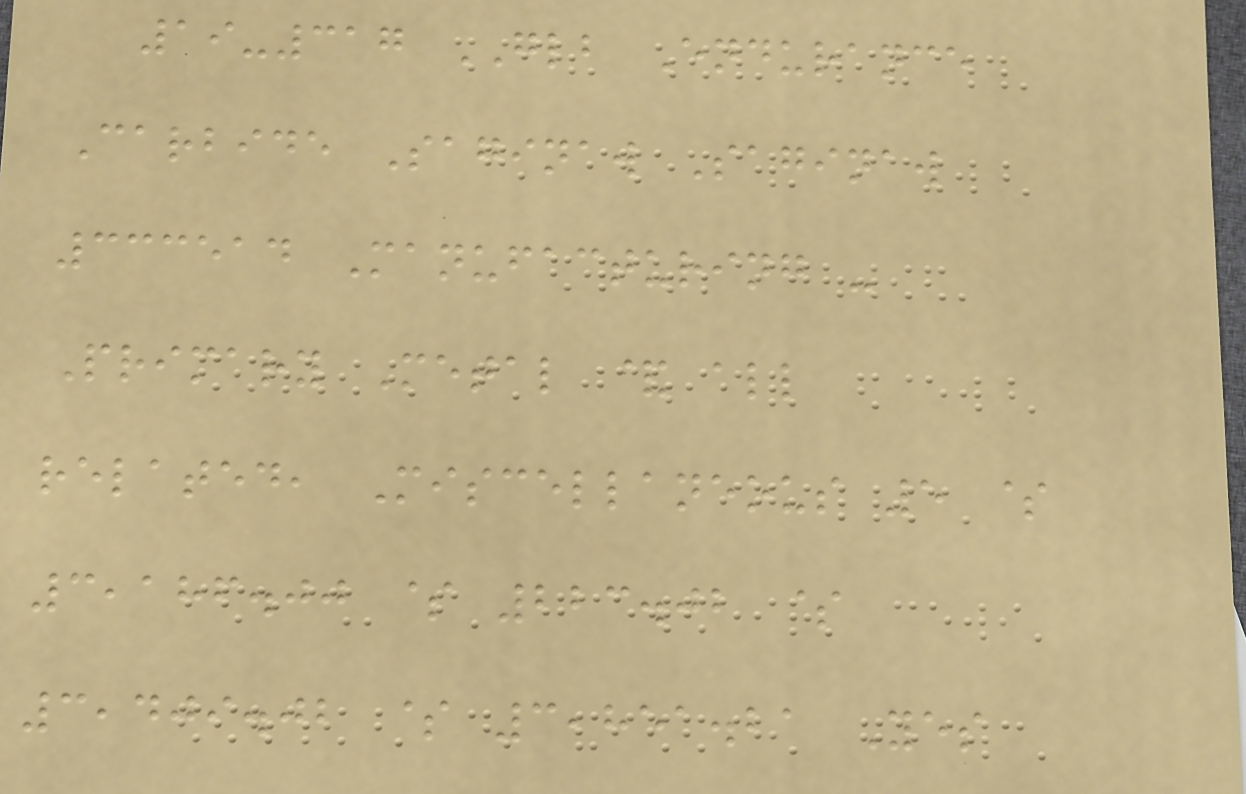19-317 GLB Endurance
Carbide Saginaw Saginaw
333514 Manufacturing -
Primary Metal & all
related, Miscellaneous 5 $
3,186.00 $ 223.02 $
3,409.02 $ 3,851.21 Yes
